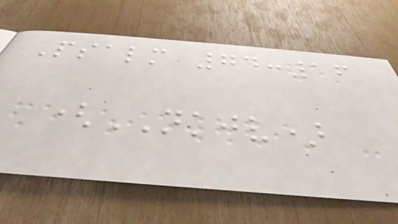Psalm 74:16
(NKJV)
